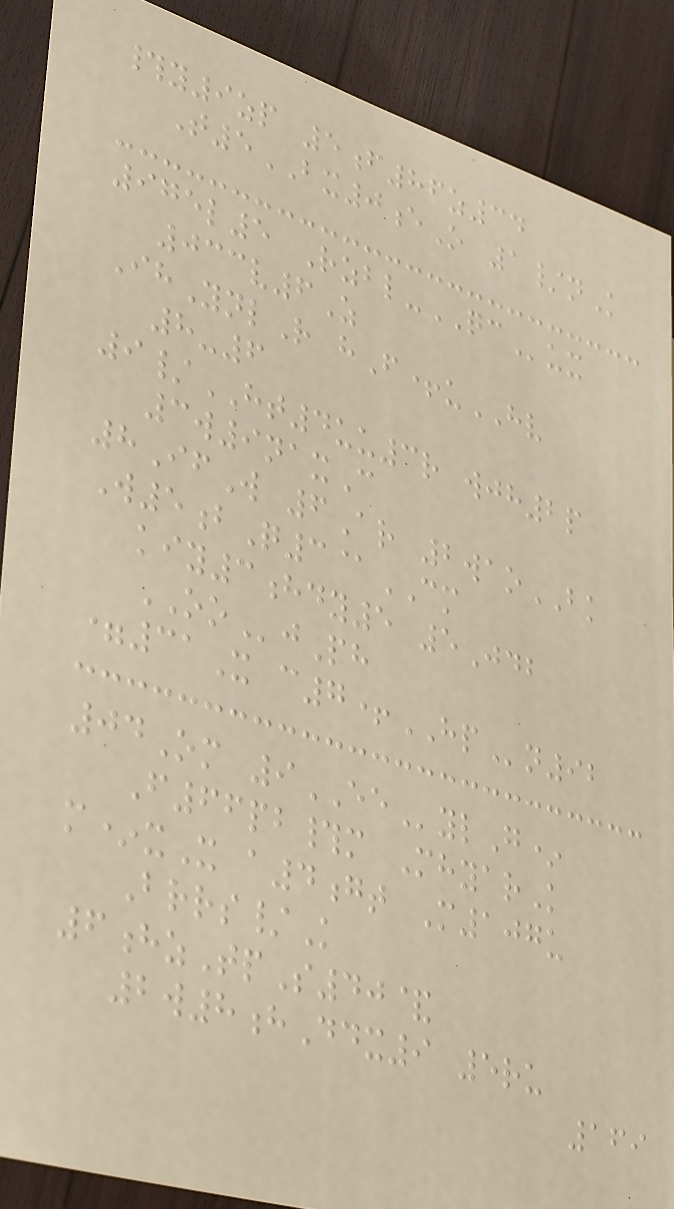#y9zp 5f86z34
T5BX0eO 1/nK
975l5 Rzbl-QCux
033v6Z
IhYnlR hF+uHV
8-6
9/HT4uu3r wjh2p
3w9naxC
8IfW 6Ar 2waoBK
W5bQ3@CM
kiy3hdy5 5Jdb
OOjPh
=31X c7+HPn92
04Om 9EEylG*
F66pb#m MhyarK
m*xX a4gt M107u
Brrs/K
6hzTpS40&
2w8hDdx9 5ru
169
